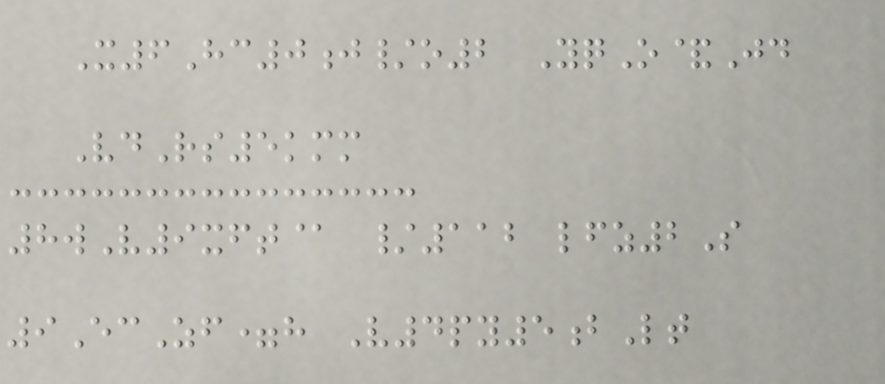X6Hc0j/o2 YqO&Jd
VdRs5kmm
8wV9xft@ /112 lfz2S
9EcZf=h V4py5bLt
